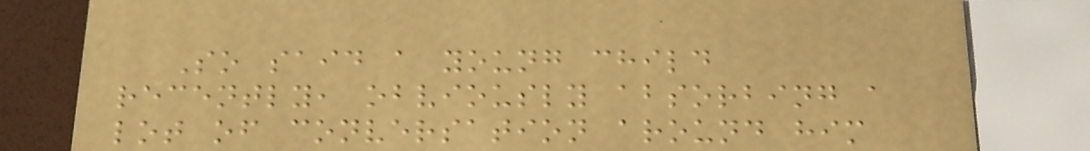So said a young child
recently, obviously absorbing a
lot of conversation around him
